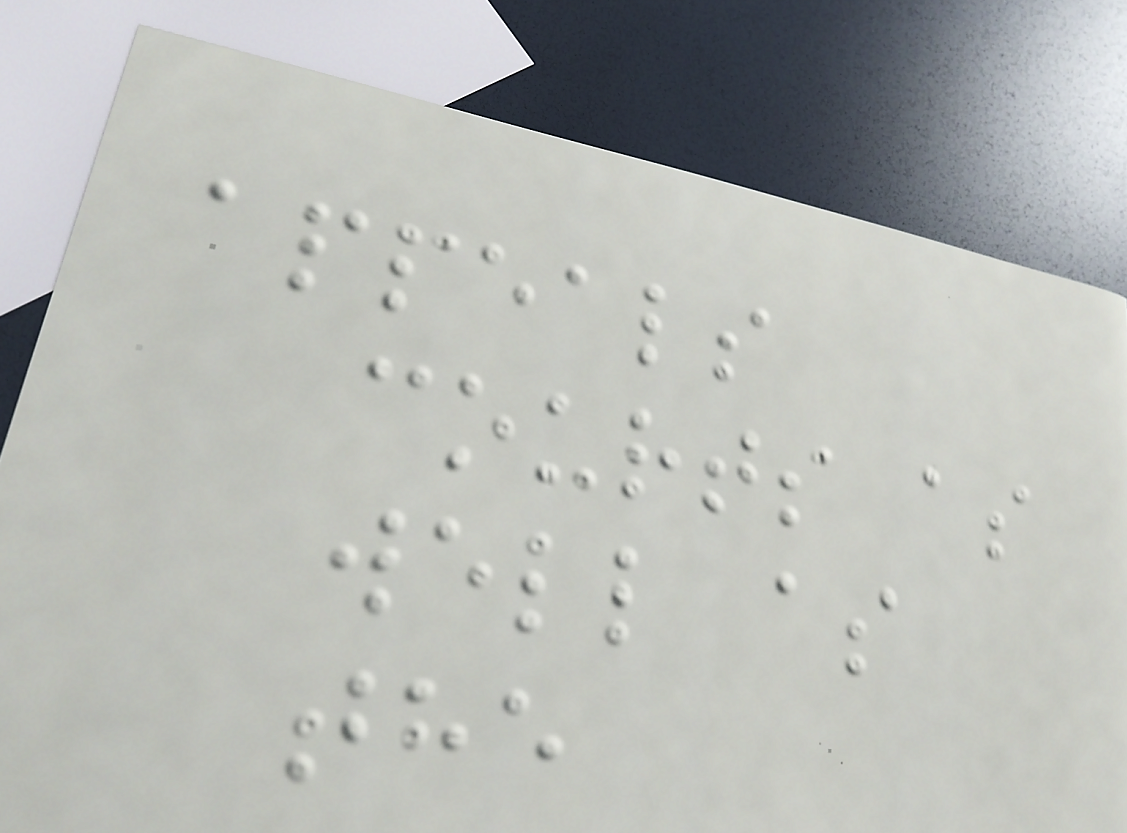appeals
courts as
well as
the
